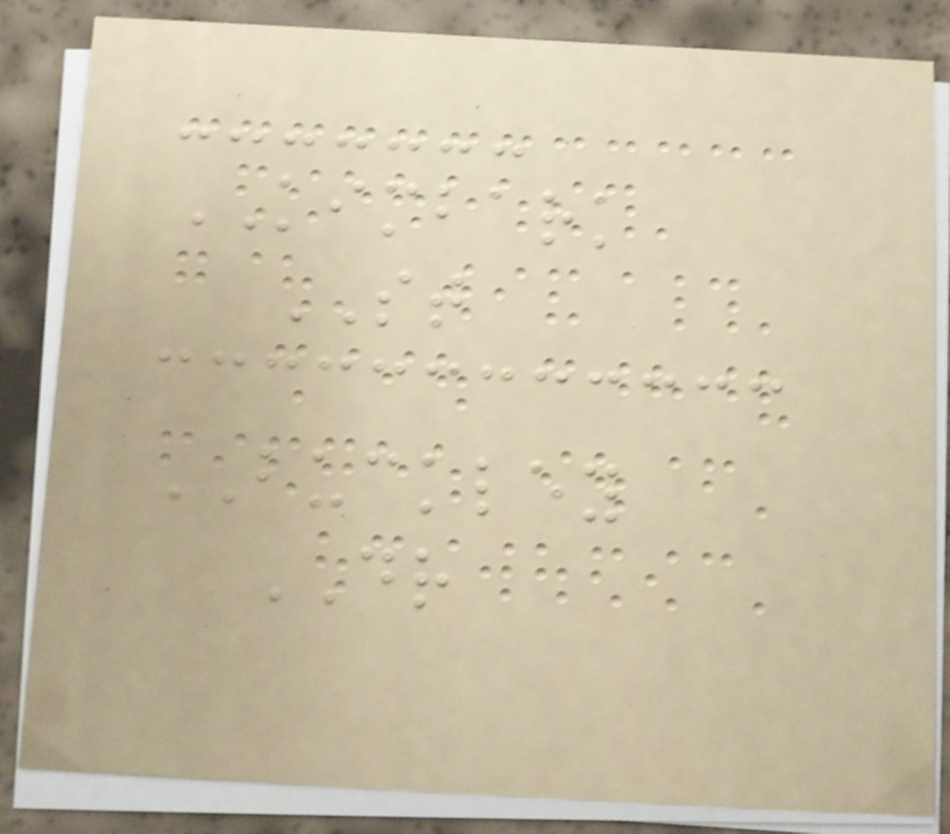KIMBARK
ST
BUCKLEY
DR
